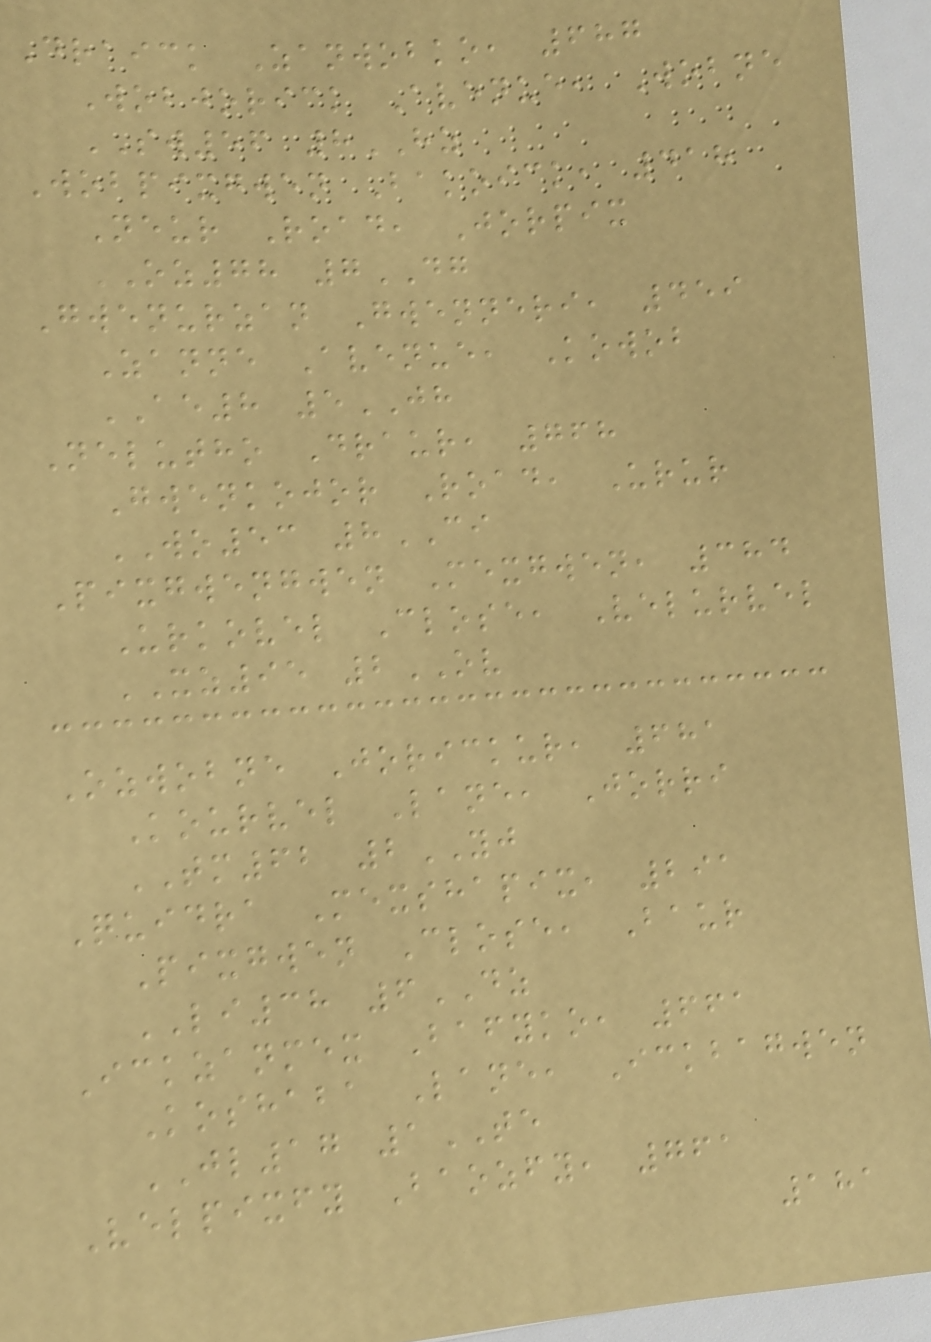Draick Zanwobko, 687
Wobjorick Avenue, Wobne
SW56 8HZ
Wobpixgwen Bakoick, 418
Neur Road, Jorpix
OZ78 7DG
Gwenurzan Gwenneri, 459
Zanne Avenue, Kowob
AE8 5JH
Nelutho Draur, 768
Gwenkojor Road, Urur
WO53 8CI
Pixgwengwen Mexgwen, 384
Urkovel Close, Velurvel
XZ95 2OV
Ozwobne Jorickur, 681
Kourvel Lane, Jorri
TM62 2YJ
Quidra Mexshapix, 291
Pixgwen Close, Baur
LI38 6DZ
Ickzanmex Bafyko, 661
Koshaba Lane, Ickbagwen
JL17 1TE
Velpixfy Baozfy, 761
181
